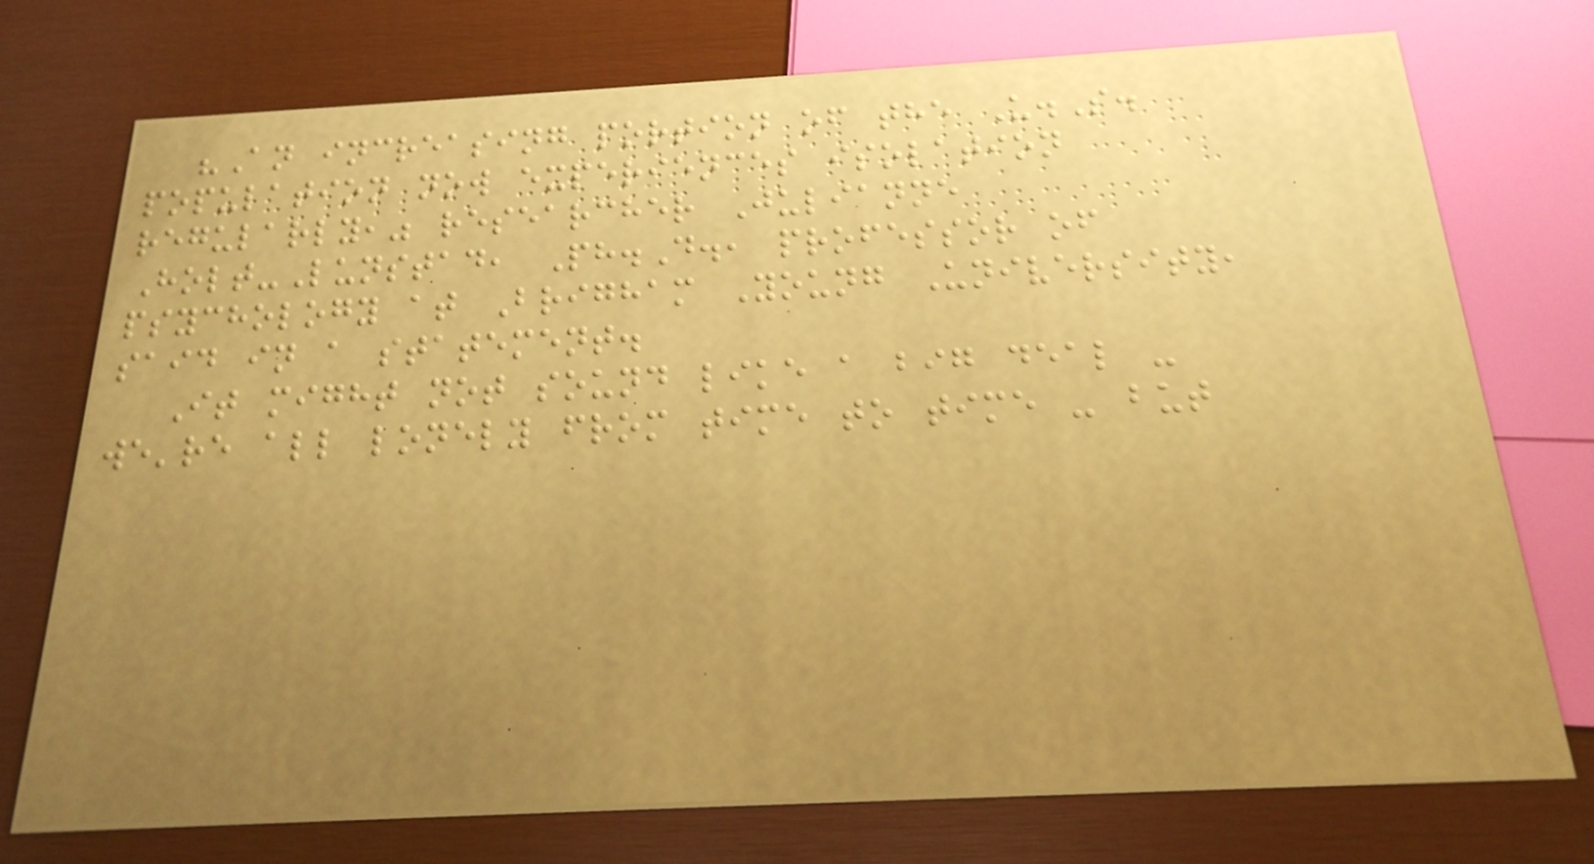"An increasing portion of the U.S.
population now experiences isolation
regularly," researcher Julianne
Holt-Lunstad, Ph.D., professor of
psychology at Brigham Young University,
said in a statement.
It might not sound like a big deal -
we're all lonely from time to time - but
